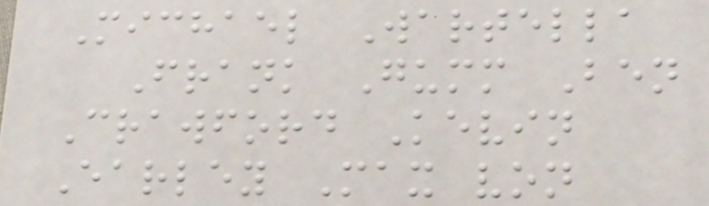Michael Wartella
Frank Gumm Ben
Crawford Kevin
Earley Max von
